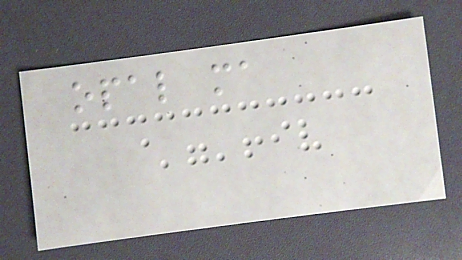opal ma
